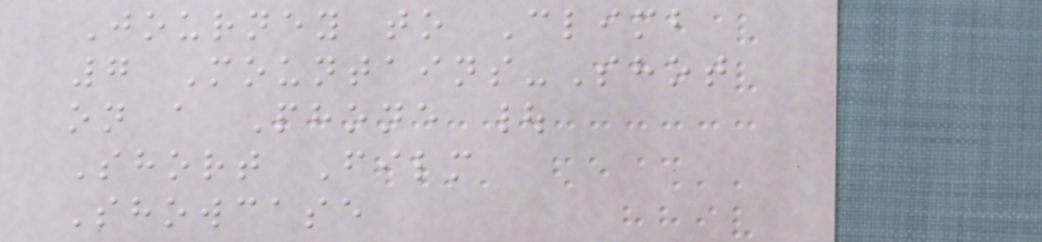Journey to Climb
7 Mountains-Shot
on a Phone |
Short Film
Showcase
